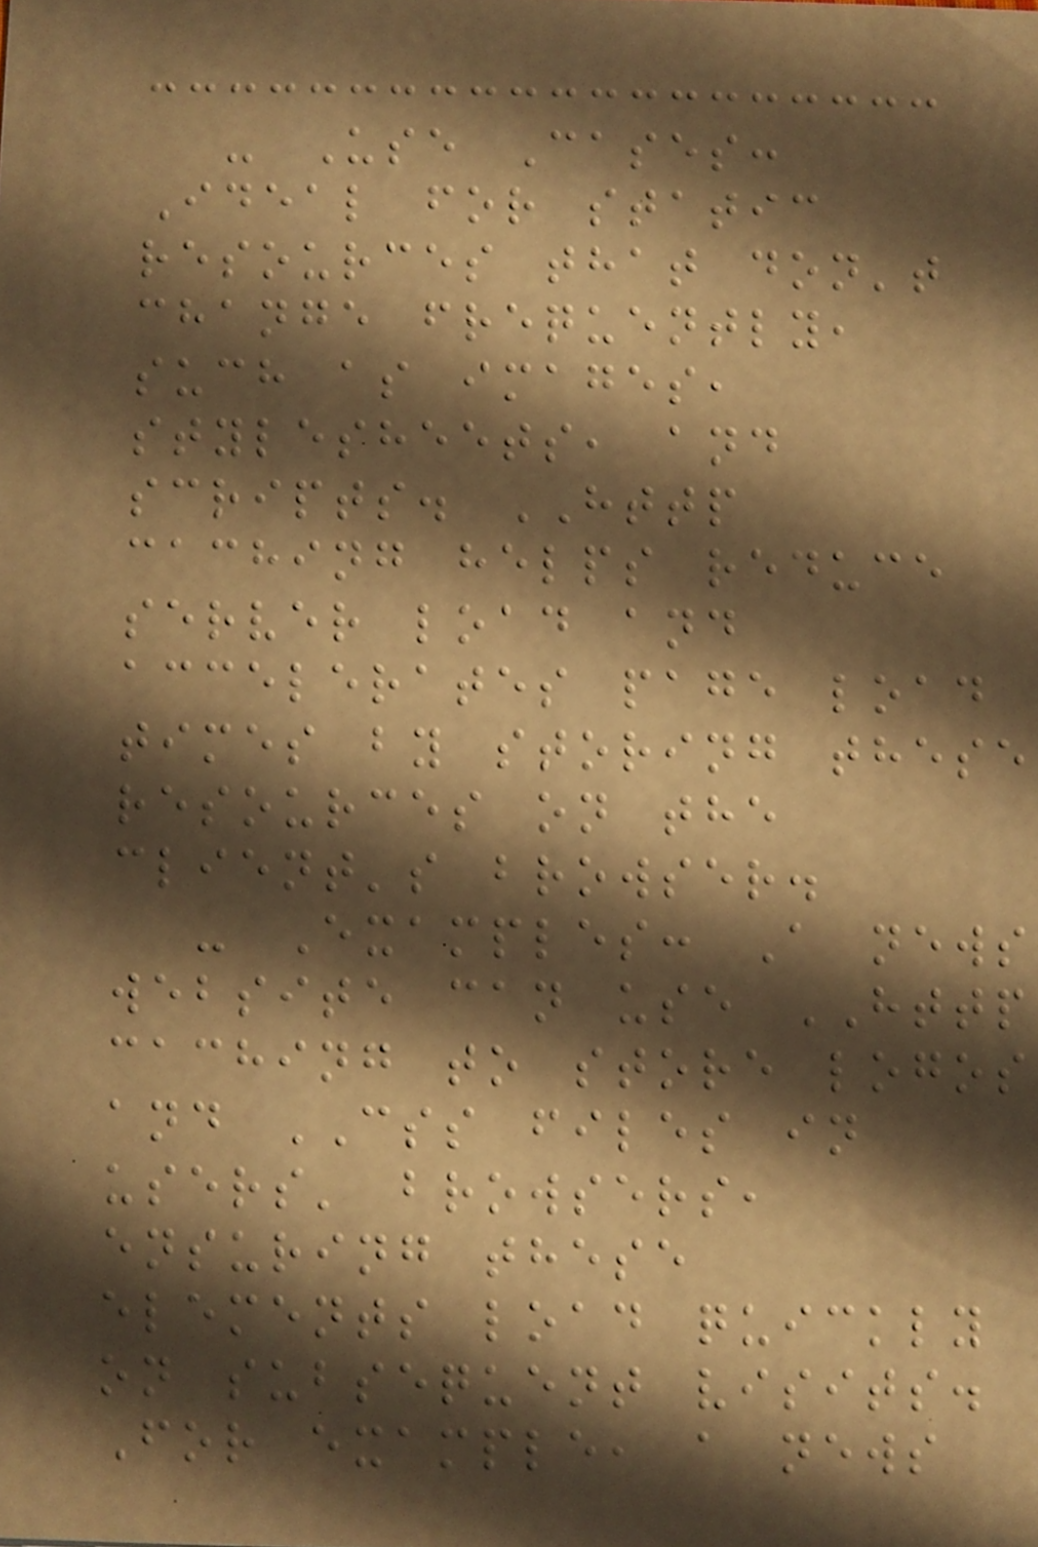- Use Cases:
Ideal for static
resources that don't
change frequently,
such as images,
stylesheets, and
scripts. HTTP
caching helps reduce
server load and
accelerates page load
times by storing these
resources on the
client's browser.
- Examples: A news
website can use HTTP
caching to store logos
and CSS files in
users' browsers,
ensuring these
elements load quickly
on subsequent visits.
For example, a news
